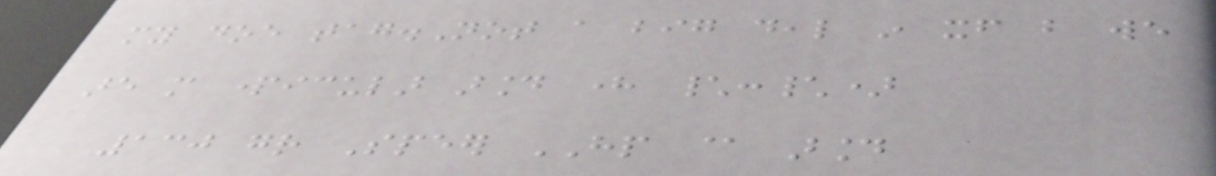my doe tag.Not a big deal in itself but we
are more particular around here \:\)
130 gr Speer HP @ around
